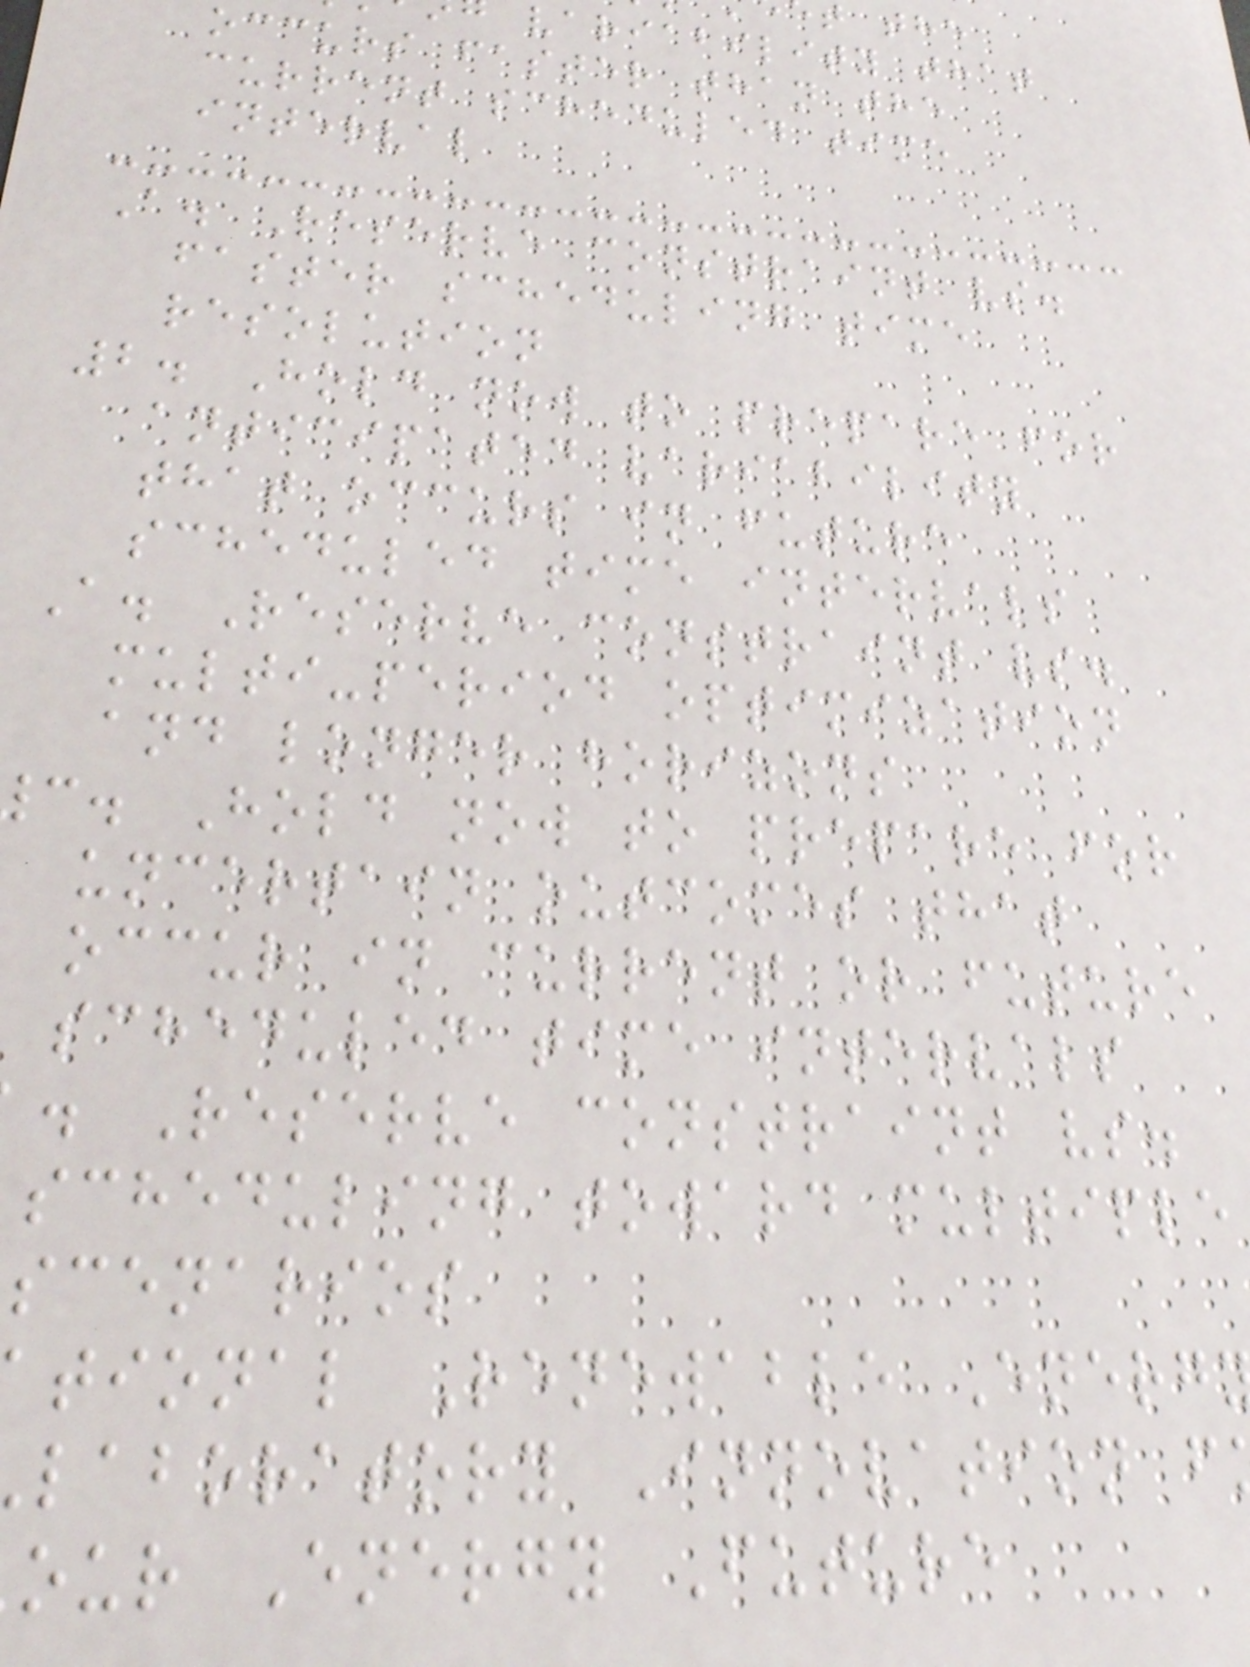variability that
occurs faster than the
current scheduled time
interval
A. Reserve constraint vs.
faster scheduling time
resolution
2. Hold now to prepare for
anticipated variability
that occurs in future
scheduled time intervals
A. Reserve constraint vs.
multi-period optimization
and longer horizons
c. Hold now to prepare for
uncertain outcomes that
occur in current or future
scheduled time intervals
. Reserve constraint vs.
scheduling toward multiple
scenarios
tional Renewable Energ
laboratory Innovation f
our Energy Future
